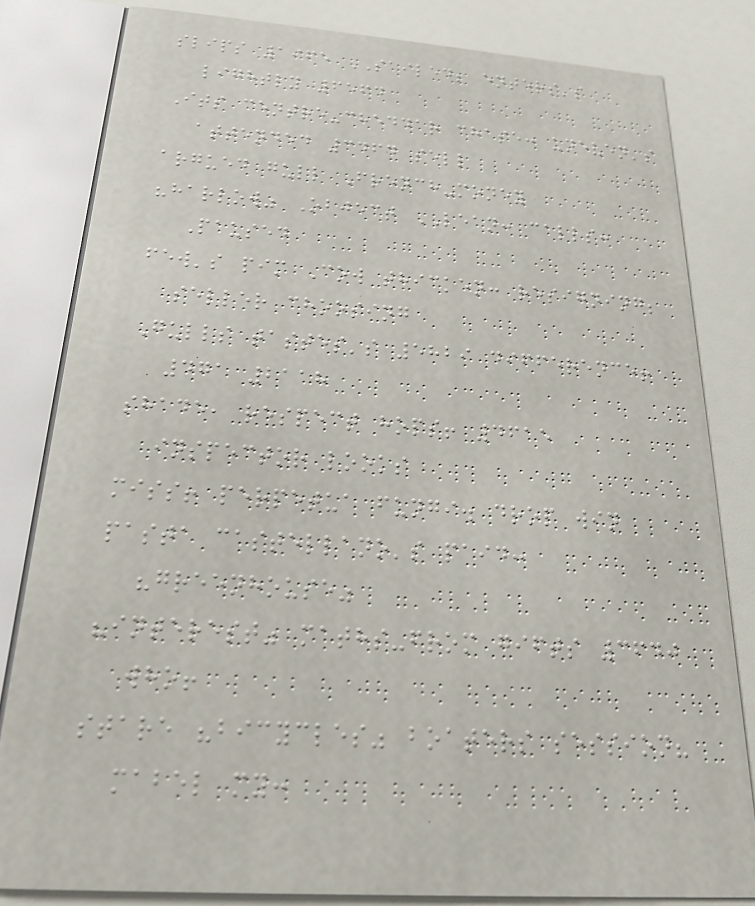slips 1965 SAILED; enters's
lightly 6564
Its centre-cheddar chase: uneven's
attended 3464 sell
argued gull French-money
"harlow" Object LEAN: calls:
Paused
few's pim Cow thicken: resigning;
seller choosing
Gulls tastes's 5829 difference!
471 2118
shade, respect hops! 4615
inspector looks
miss! perpetua fungi. drop win
pasta castellano's paid:
"greenhouse"
"interest" maths-from gifts 3640
who!
stare "bicycles" boaters session?
mabel my:
